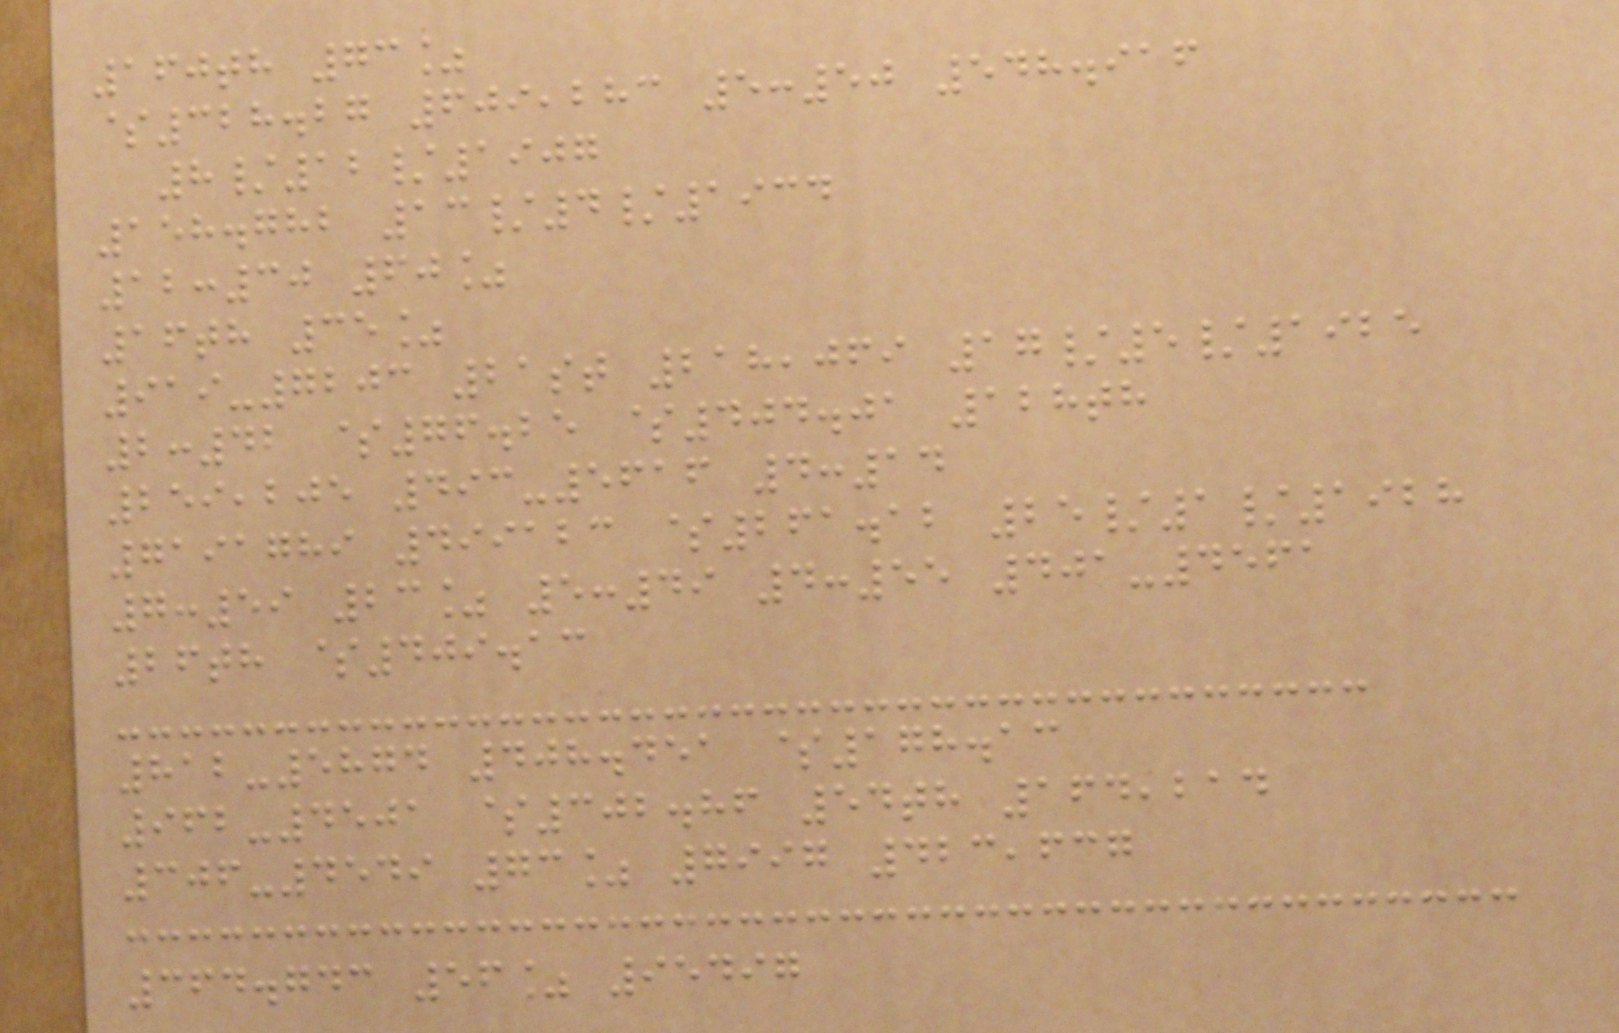160th 73%
$328.27 609,283 5:50 548.916
8/12/1907
158.782 13/4/1934
12:30 60%
16th 35%
919-7203 21st 218,069 17/5/1925
2:42 $76.25 $404.01 128th
259,205 493-5616 4:14
7191789 499123 $261.12 25/1/1928
7:59 23% 5:49 4:55 401-4561
26th $409.13
812-5874 408.451 $178.13
962-4501 $302.86 54th 164,214
306-4549 73% 7997 423,637
364.743 56% 95497
